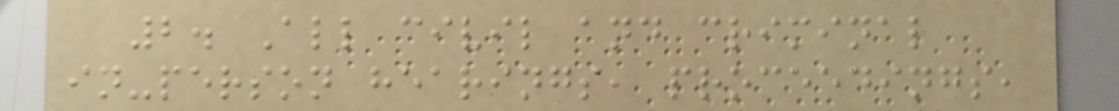2. All civil and criminal
in-person hearings, proceedings,
